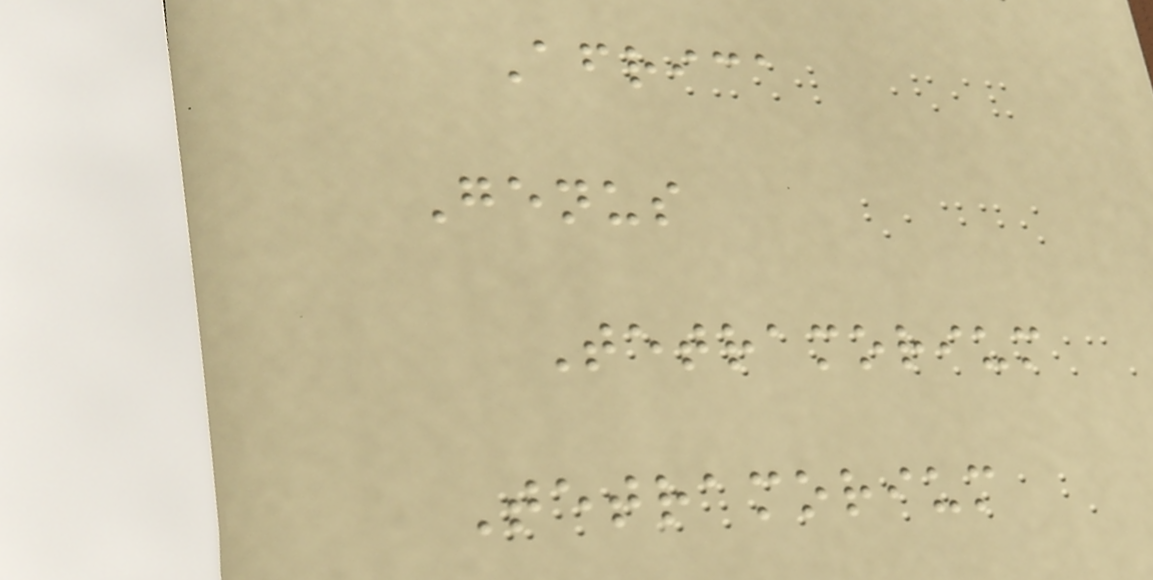Africa
Genus
Tetramorium
Tetramorium
